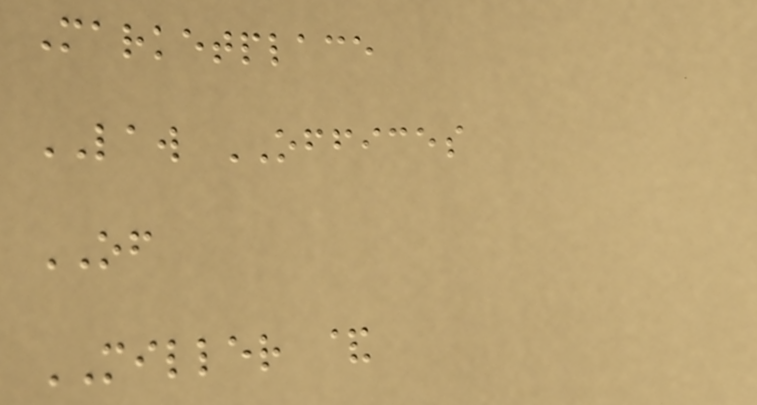Marketplace
LAW OFFICES
OF
MILLER &
